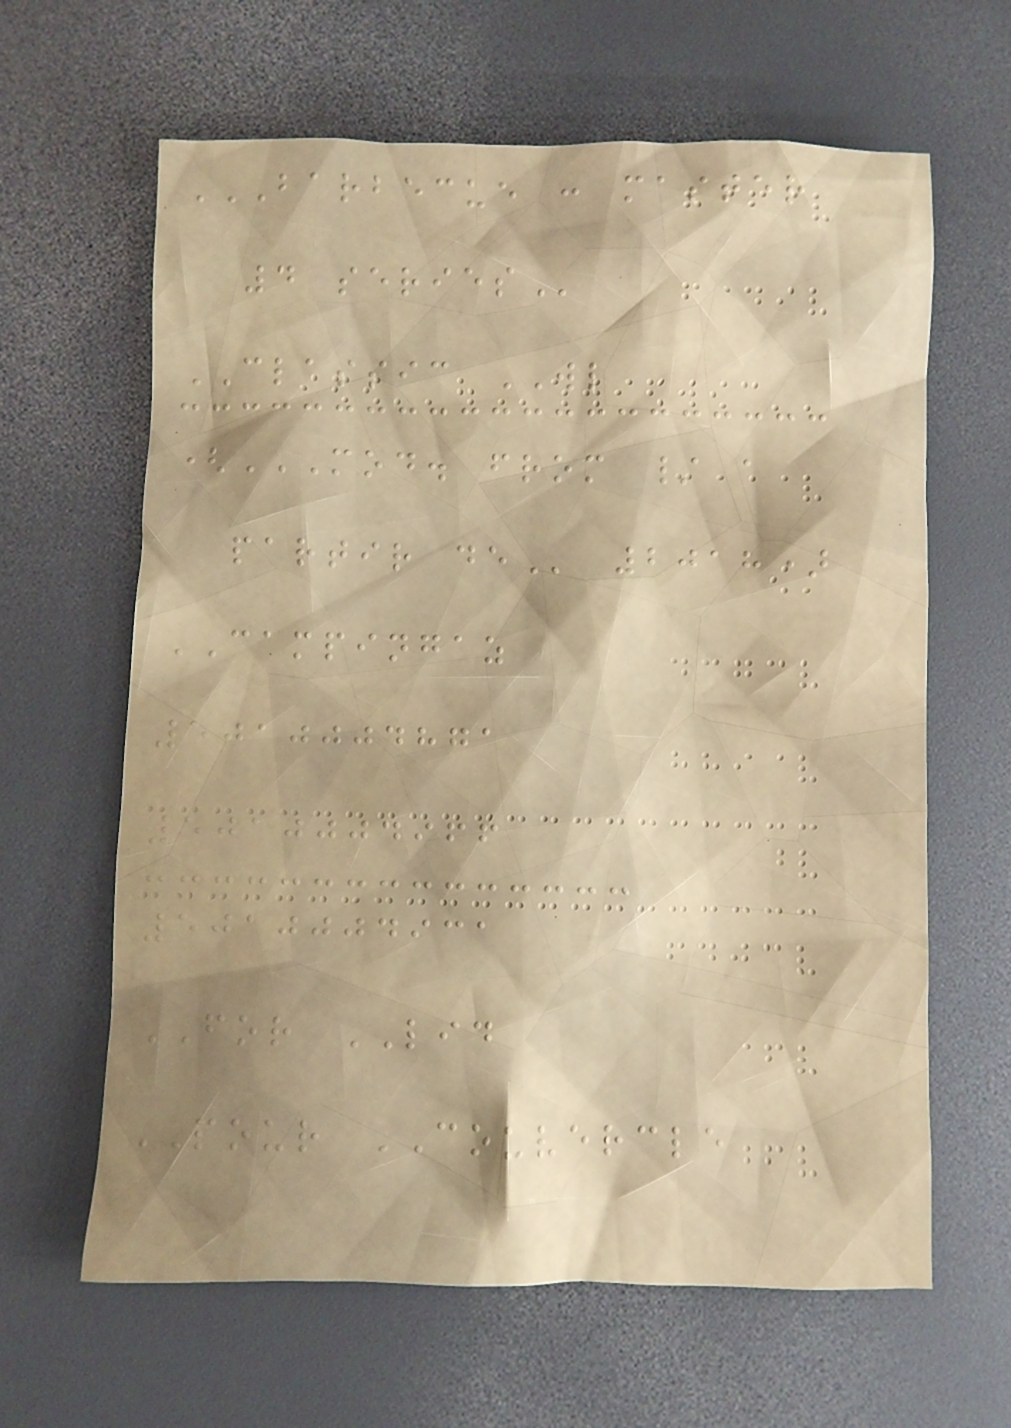BARBECUE : MASTER
4 SERIES
CLASSIC WL
(MOD. FROM / A
PARTIR DE 2018)
CAMPINGAZ
5010004871
5010004966
5010004931
FOR LID
POUR COUVERCLE
